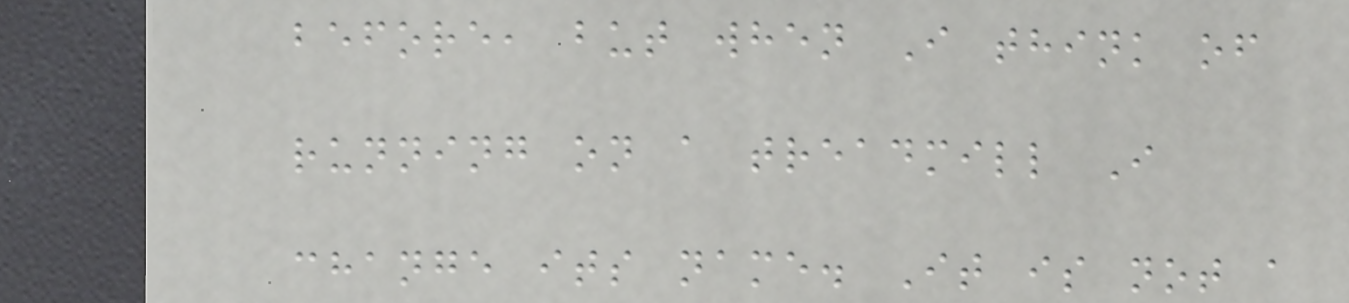before, but when I think of
running on a treadmill I
change its name. It is not a
